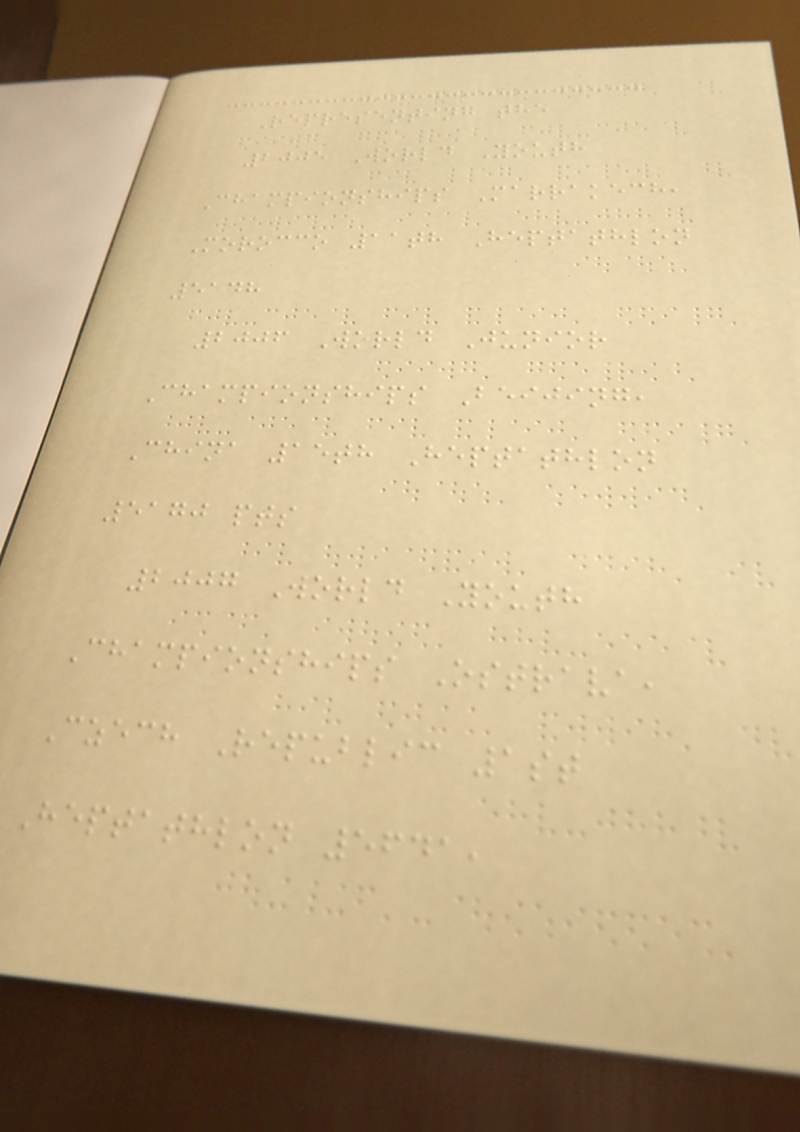Representing the
2005 World Youth
Championships Marrakech,
Morocco 11th Heptathlon
5148
2006 World Junior
Championships Beijing,
China 15th Heptathlon
5170 pts
2007 World Youth
Championships Ostrava,
Czech Republic 1st
Heptathlon 5641,
